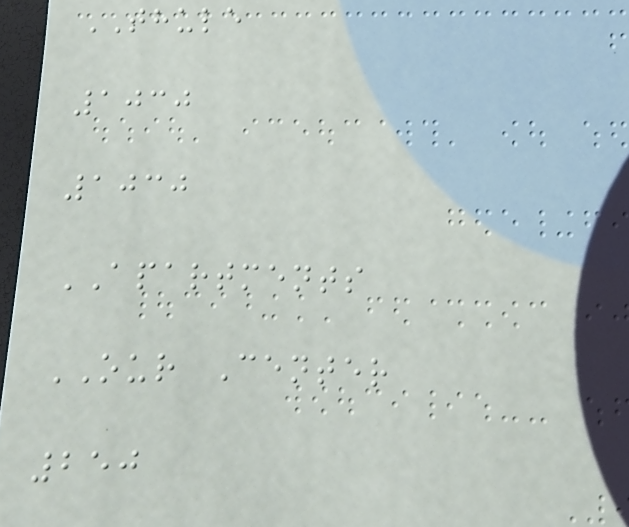THULE
1030
1030
APARTMENTS
OUR Center
250
